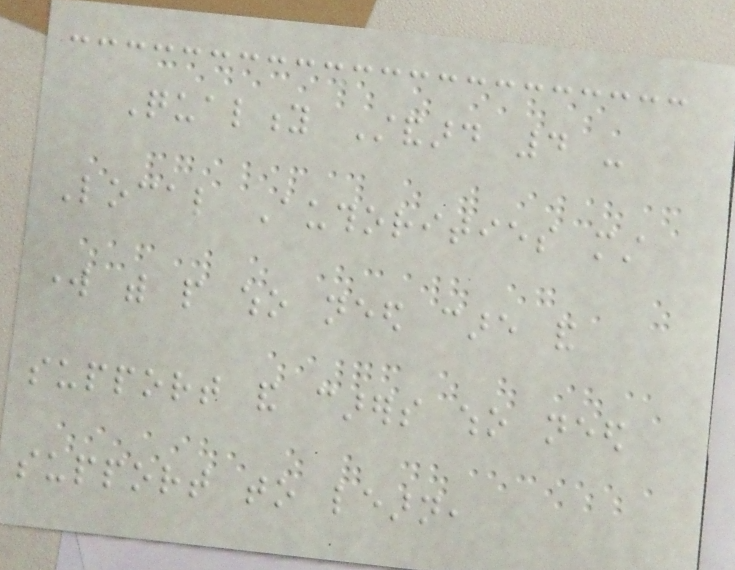Quality Standard 4 -
Local Authorities must
work with people who need care and
support and carers who need
support to learn,
